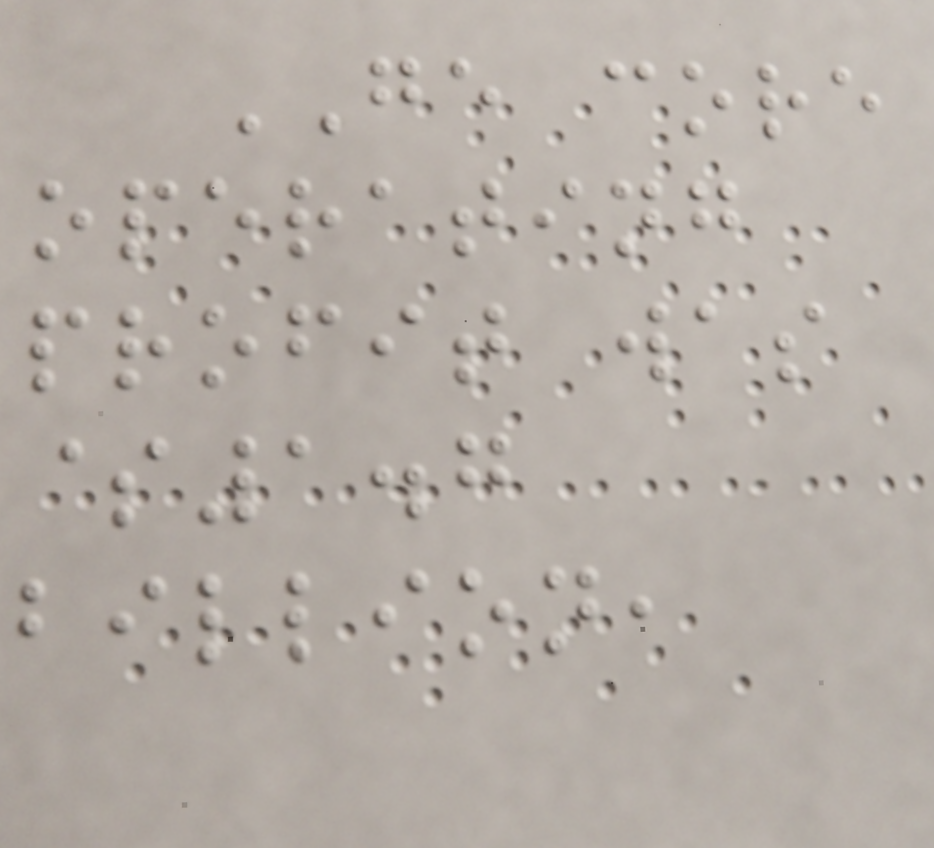GE core
operating
profit was
$1.7
billion,
